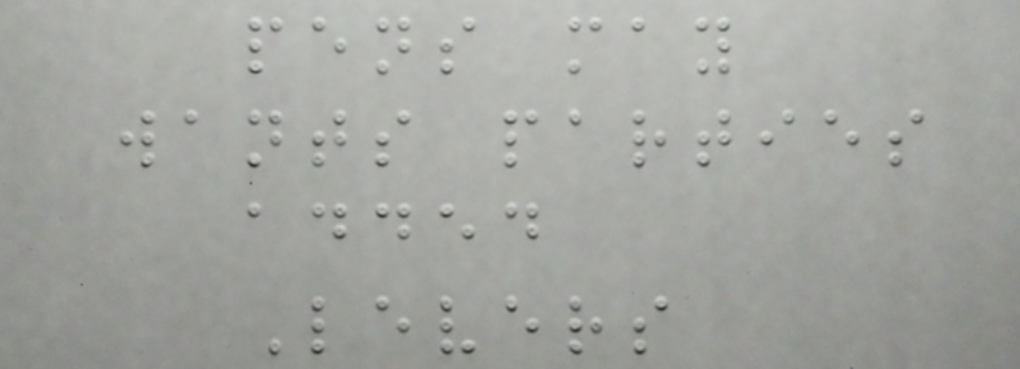pens may
wants parties
added
Levers
